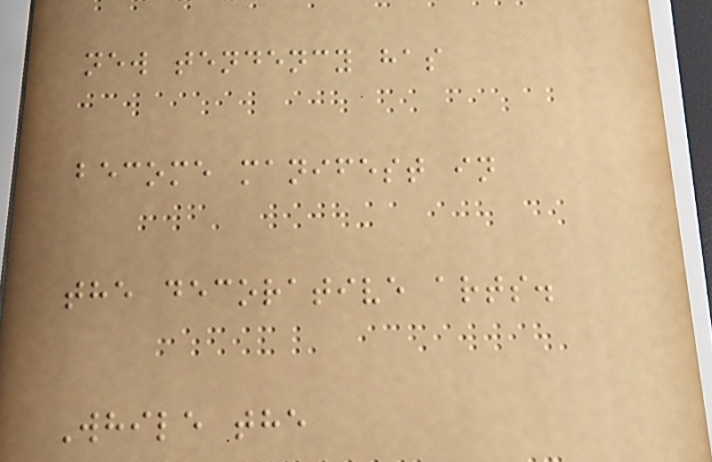new tendency has
become manifest in
the decorative arts.
While the
